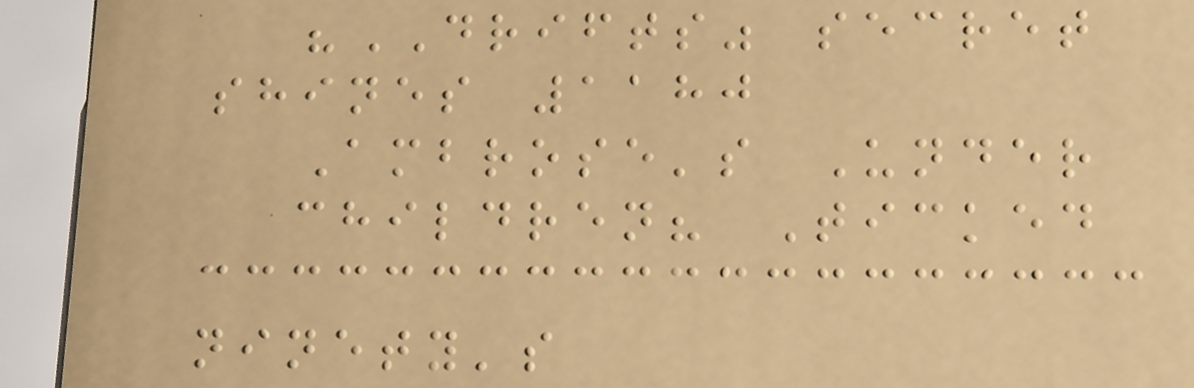"DRIFTS" secret
shines 1180
Ambrose's Under
children? Ticked
ninety's
